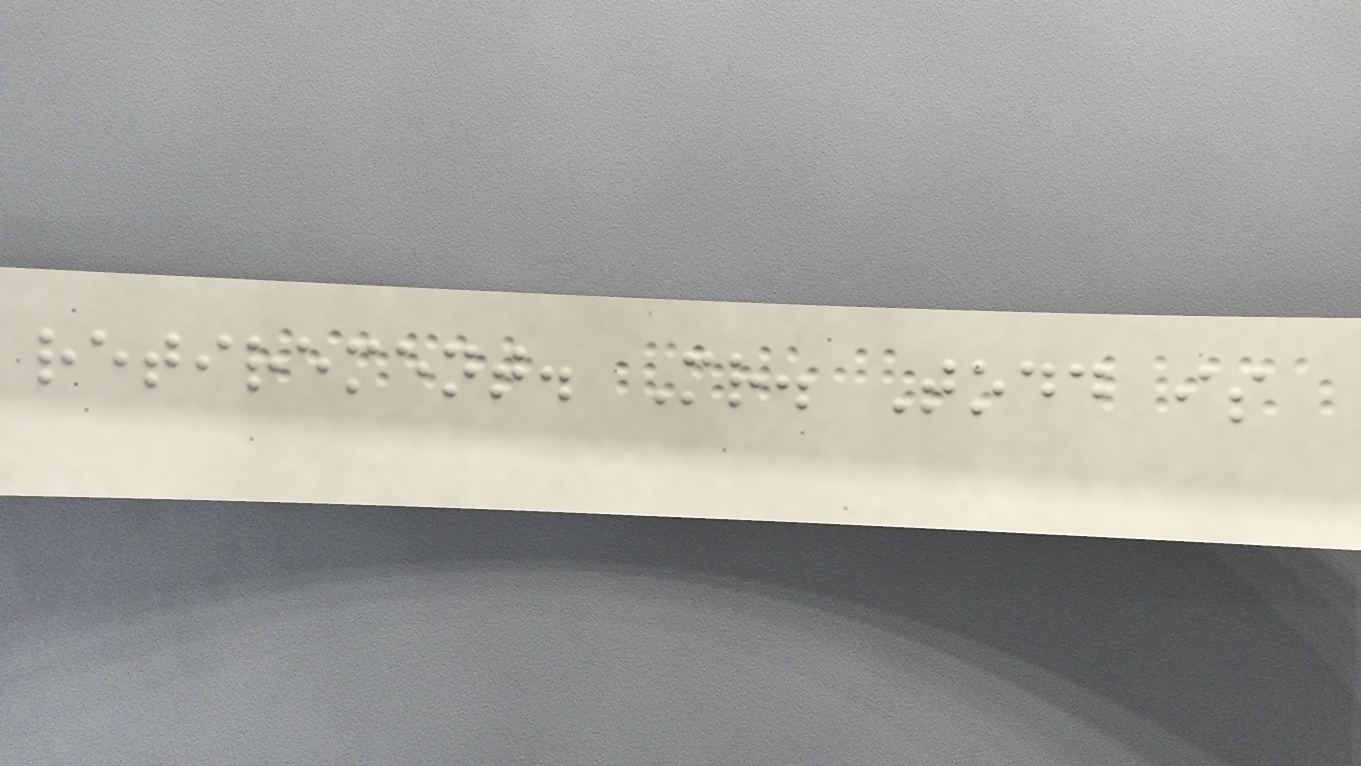retirement. Mr. Todd is
